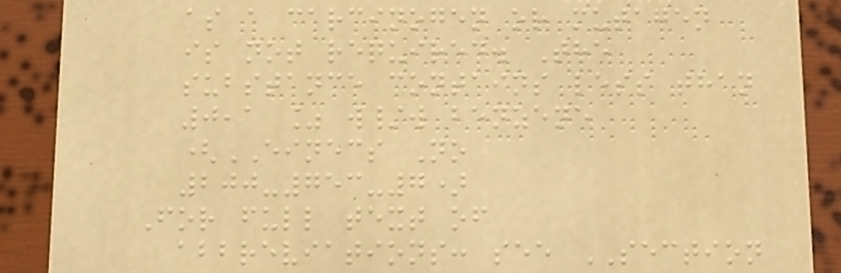as a carcinogen or mutagen
is not required. The
substance contains less than
0,1 % w/w benzene
(EINECS No
200-753-7)
For full text of
abbreviations: see SECTION
